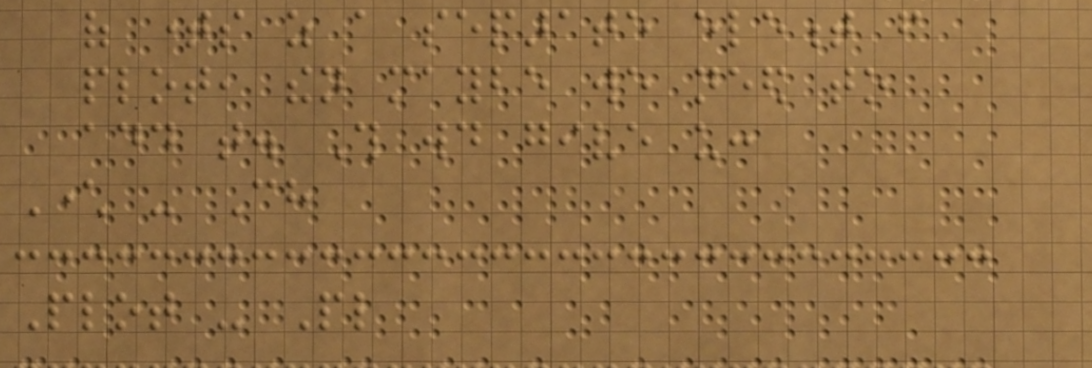of times as a separate element from
plot, then maybe we need to
add that. This would give us:
Character - Ch
Plot - Pl
